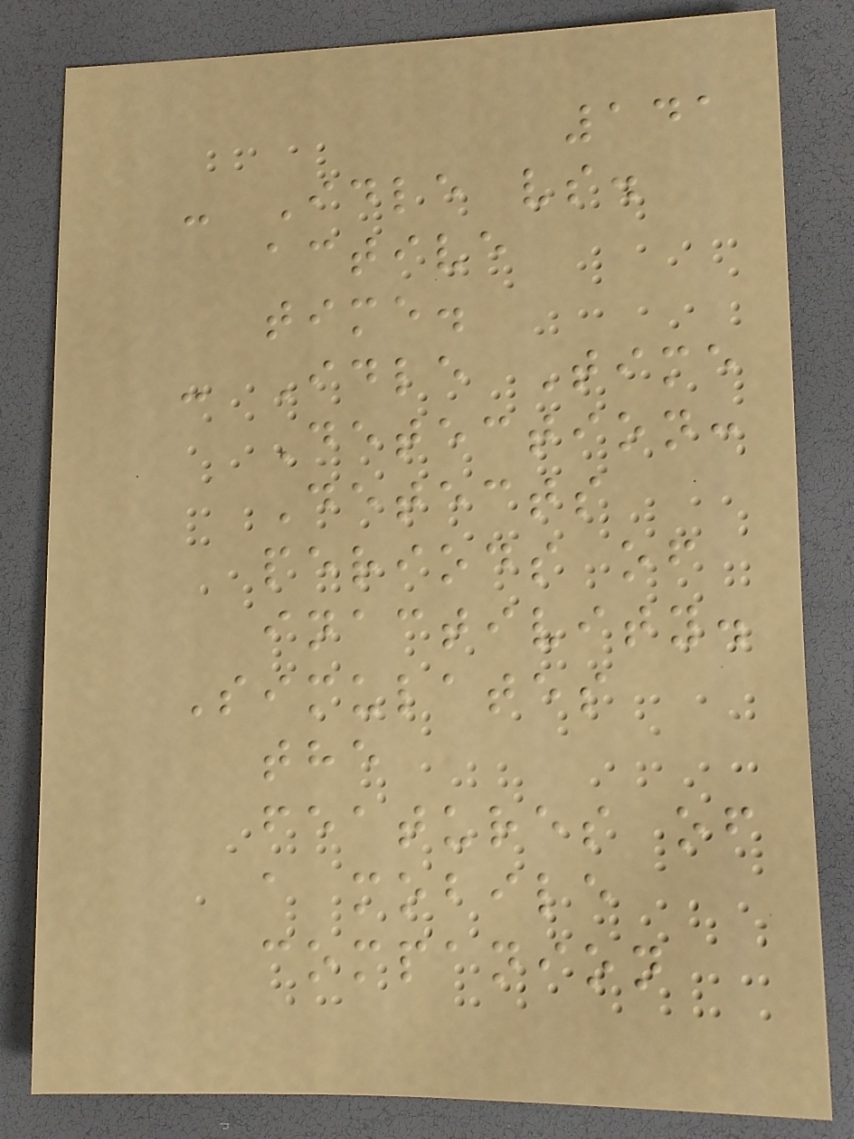141
- Idle vs.
active
time.
- Idle Time
Detection:
Detects
periods of
inactivity.
Simulates
the
features of
a mobile
companion
